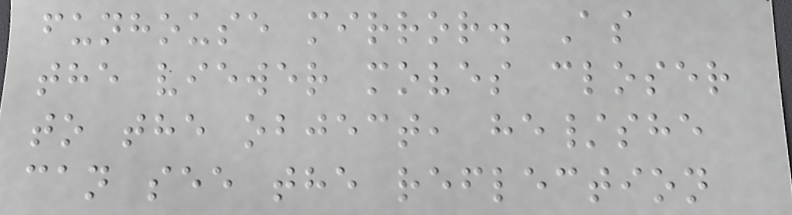funhouse mirror. As
the viewer moves closer
to the object, he/she
can see the reflection
